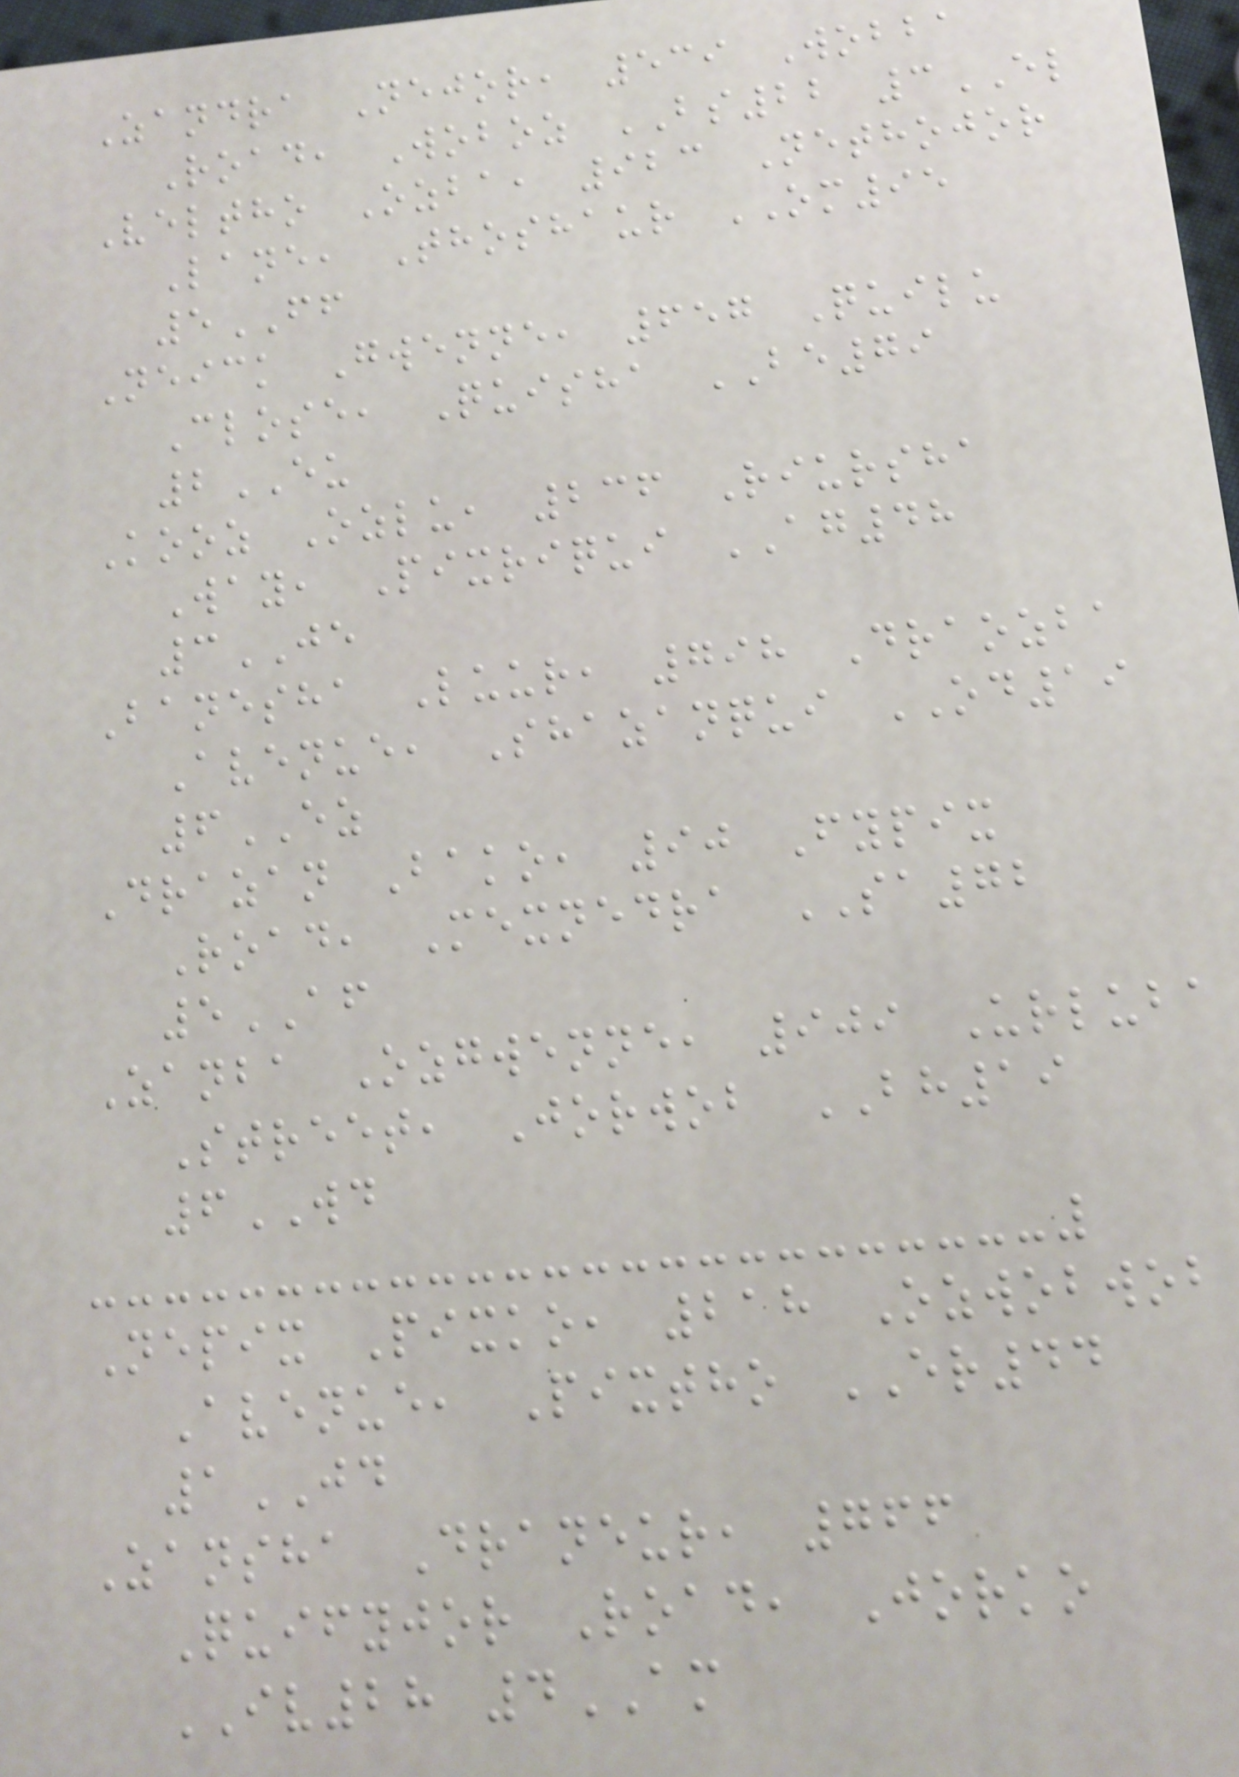Zandra Nejor, 539 Wobba
Road, Woboz BS22 3EL
Veltho Ozba, 923 Nethojor
Lane, Thoshaur OM95
5FF
Neick Gwenne, 657 Quilu
Close, Quisha BE79
2EU
Kooz Ozlu, 236 Riursha
Way, Pixriqui AG48
3JE
Banesha Luur, 798 Draozba
Avenue, Shazanqui OD19
6EZ
Drazan Bako, 90 Fypix
Road, Mexnedra SA72
5AF
Zanba Ozgwenne, 909 Urluba
Street, Jorwob BH19
6WD
Nepix Pixko, 218 Ozwobwob
Avenue, Pixtho ER44
1JD
Zansha Draneur, 766
Quifyjor Road, Jorko
IV28 4AM
